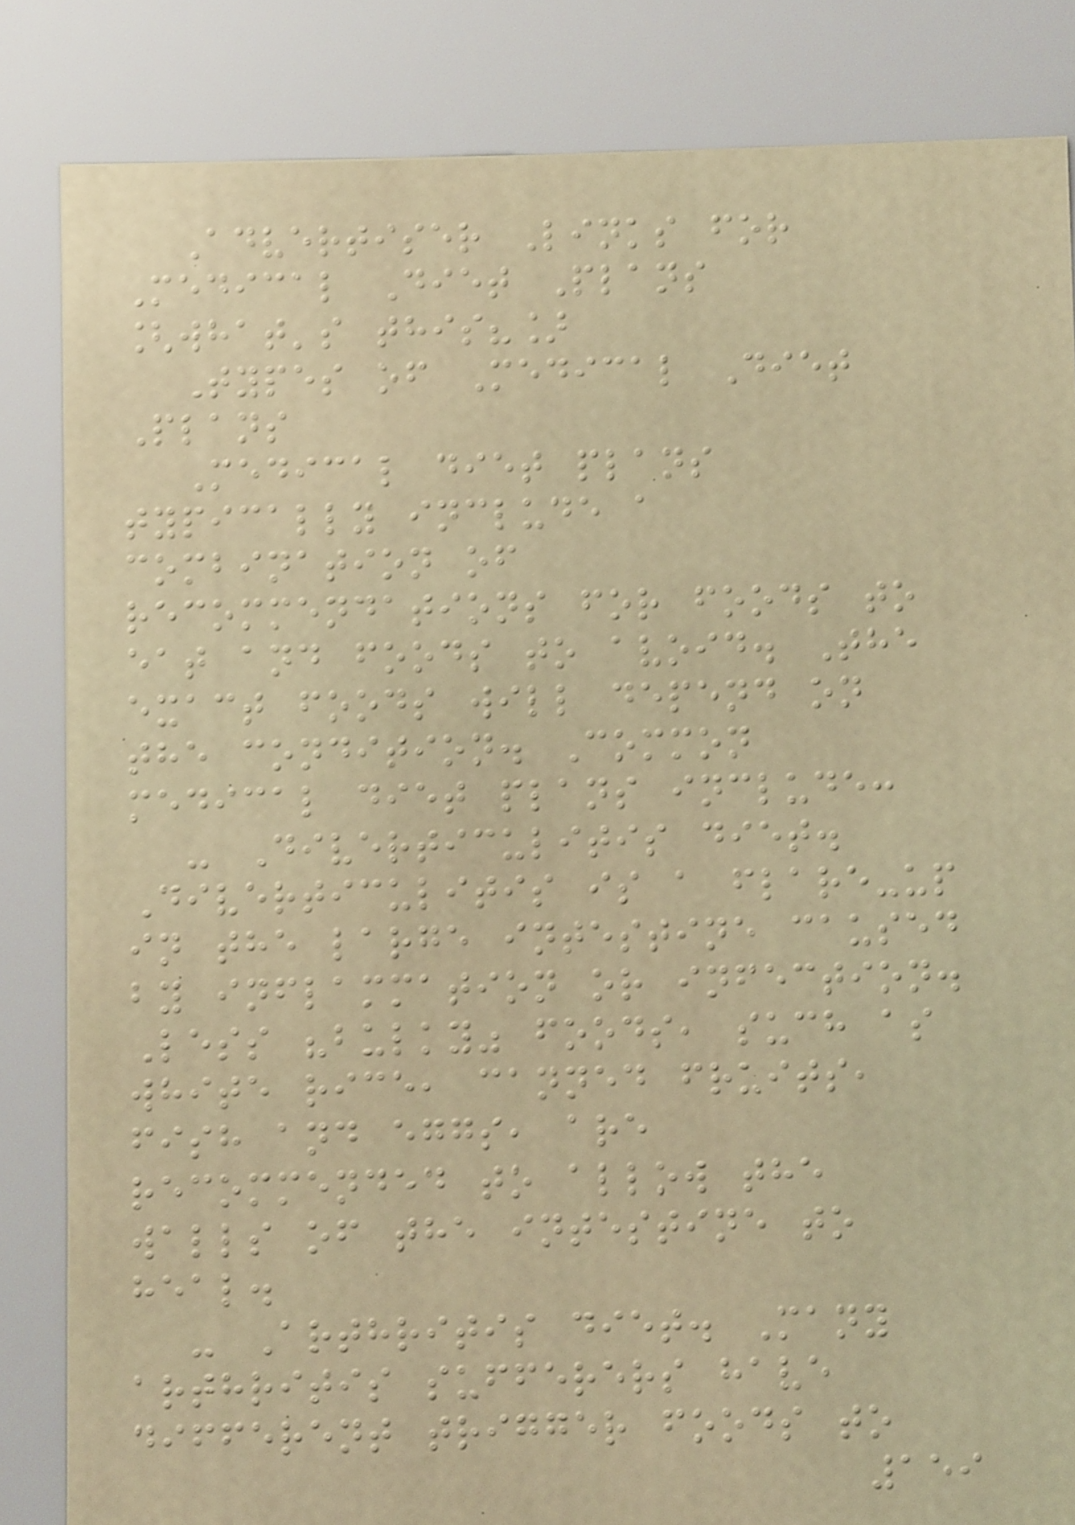Advertiser Links for
Medical Diet Plans
[what's this?]
Types of Medical Diet
Plans
Medical diet plans
typically include a
combination of
recommendations for foods to
eat and foods to avoid. The
exact foods will depend on
the condition. Common
medical diet plans include:
- Diverticulitis diet.
Diverticulitis is a flare-up
in the large intestine caused
by inflammation or infection.
Less "bulky" foods, such as
white rice, canned fruits,
fish and eggs, are
recommended to allow the
walls of the intestine to
heal.
- Arthritis diet. Many
arthritis sufferers have
different trigger foods to
159
